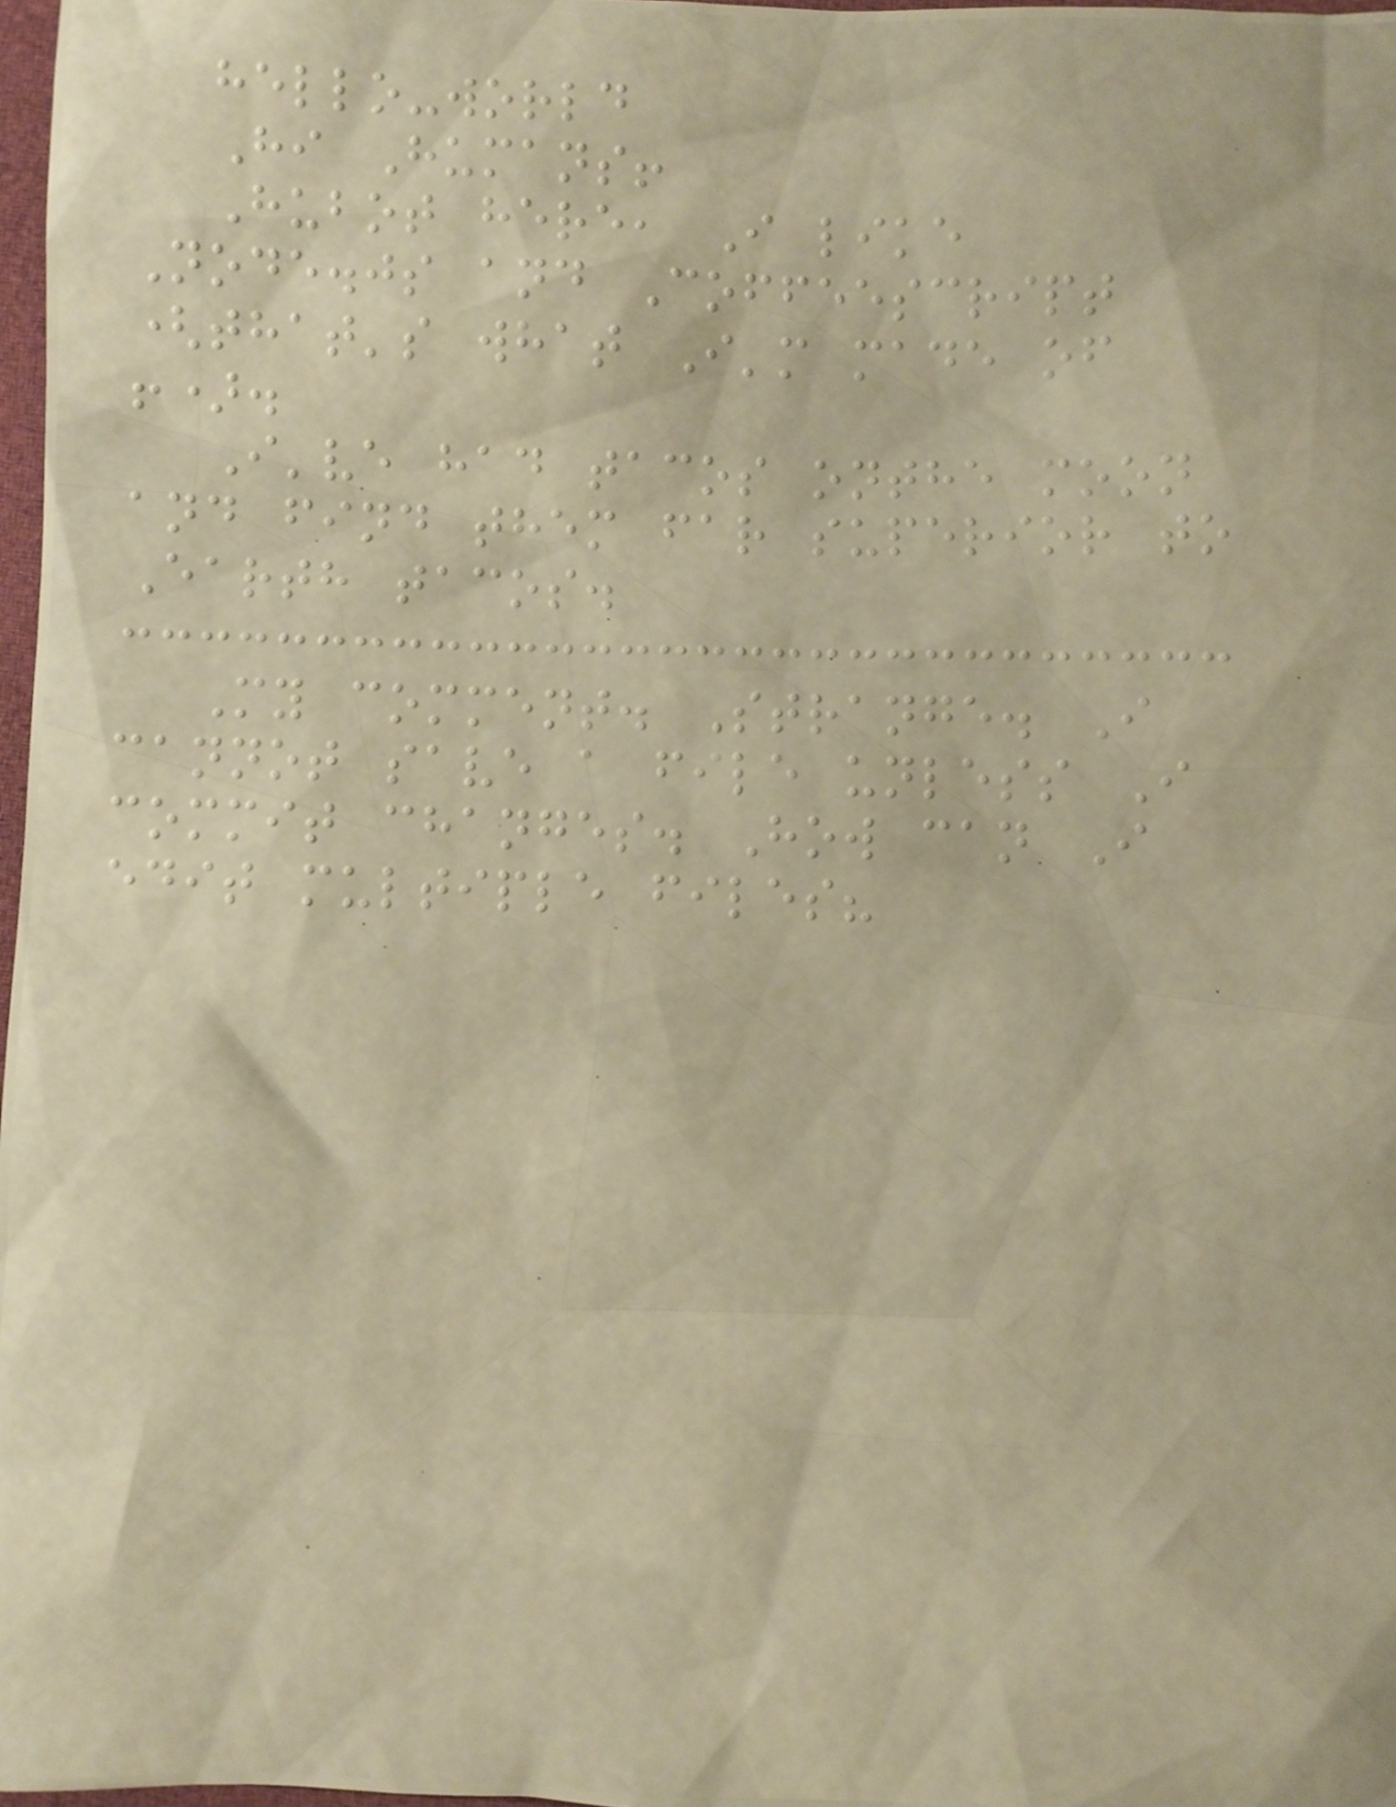hello-world
Hi Humans!
Hubot here, I like
Node.js and Coffeescript
(that's what I'm made of
!).
I've had tacos onthe moon
and find them far superior to
Earth tacos.
My comment. Strange. I
cannot save a file unless I
commit changes. How can I
edit multiple files?
